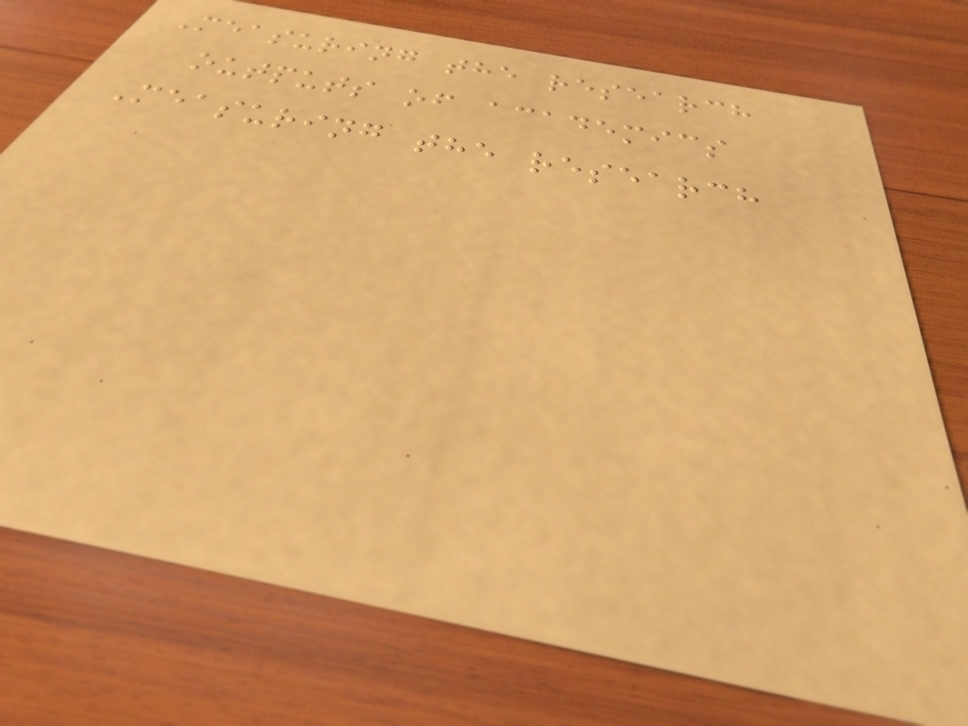Measuring the research
outputs of academics
Measuring the research
